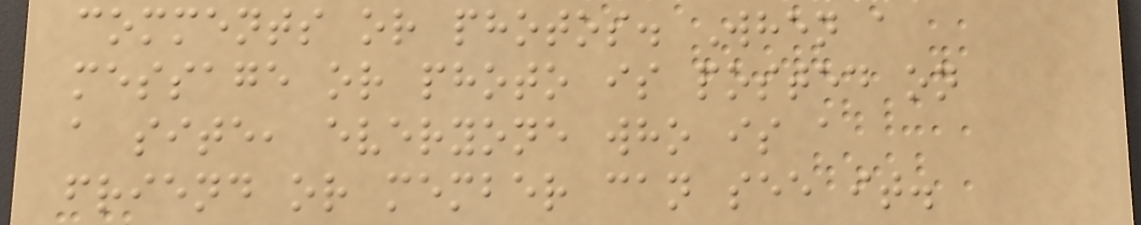comments or photos. When a
message or photo is posted on
a site, everyone who is a
friend or member can see it.
